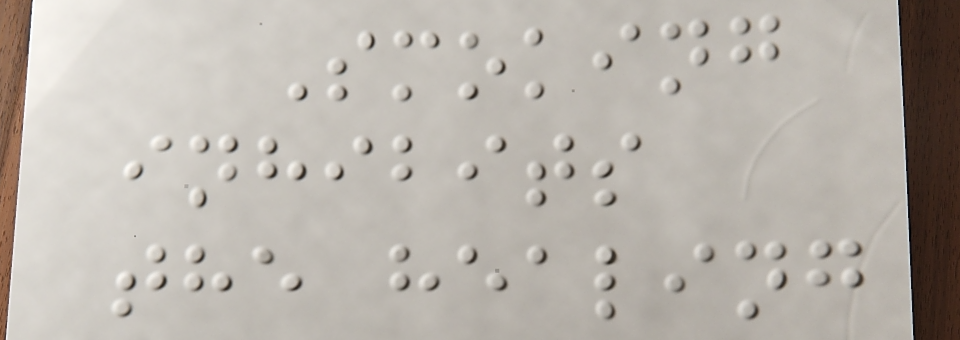Smoking
inhibits
the healing
